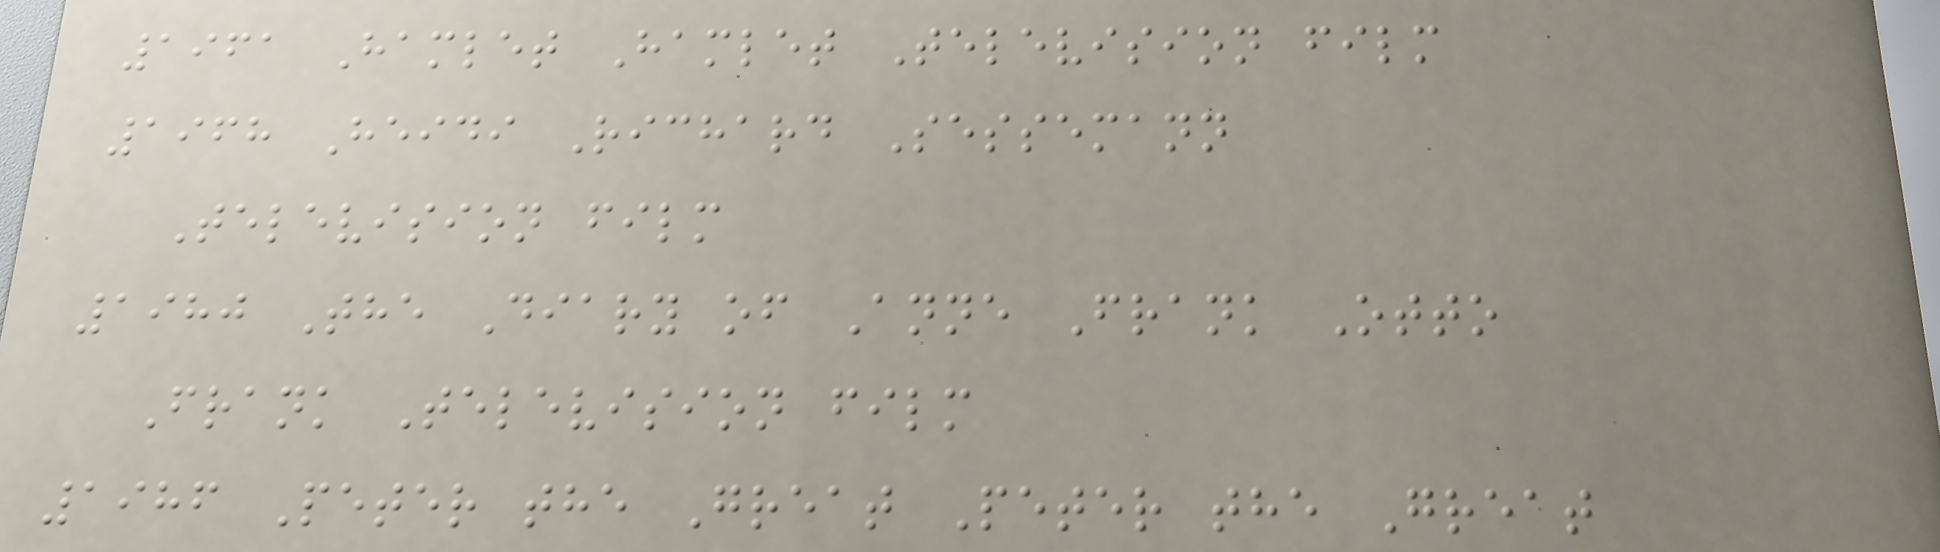1961 Hamlet Hamlet Television film
1968 Heidi Richard Sessemann
Television film
1980 The Diary of Anne Frank Otto
Frank Television film
1986 Peter the Great Peter the Great
